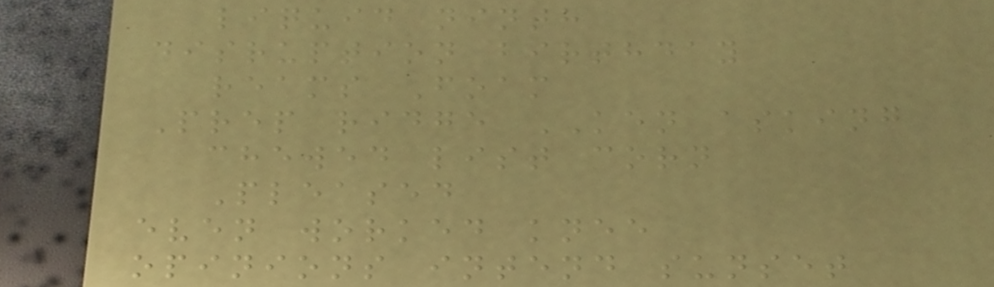liquid ninth
disruption birthday
reams Foam
Prep ridge KEN asking
chewed list corn
Pleased
even worked knee
opinions intend sunset
